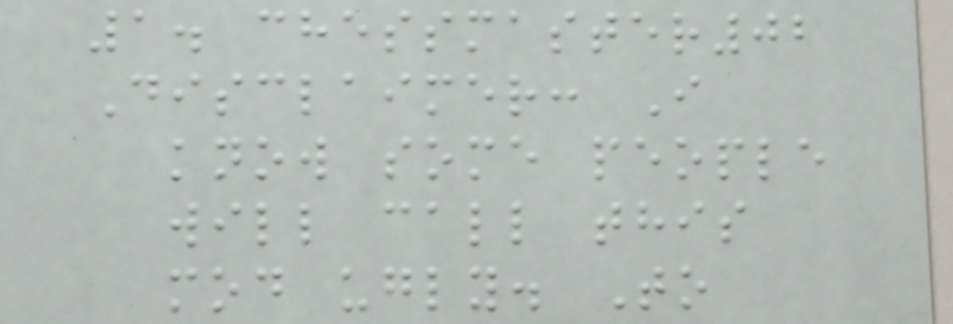1. chessmaster02
Disclaimer: I
know some people
will call this
mod ugly. To
